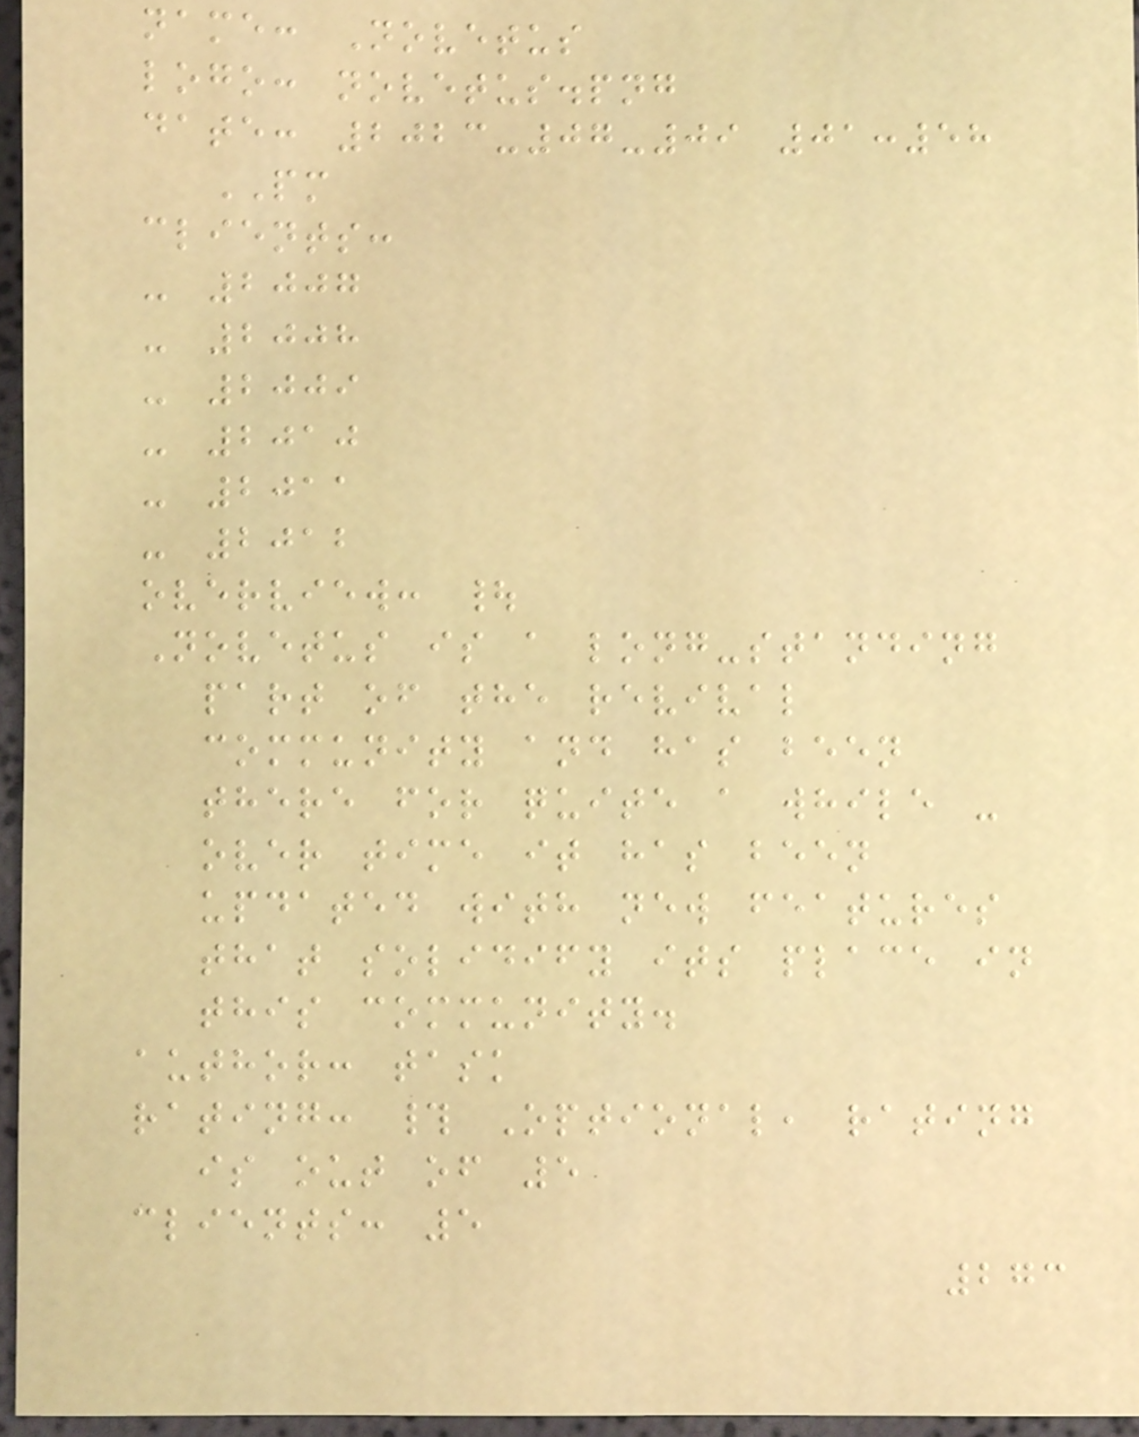name: Novetus
logo: novetus.png
date: 2023-07-09 01:58
PM
clients:
- 2007
- 2008
- 2009
- 2010
- 2011
- 2012
overview: |
Novetus is a long-standing
part of the revival
community and has been
there for quite a while -
over time it has been
updated with new features
that solidify its place in
this community.
author: task
rating: # Optional, rating
is out of 5
clients: 5
273
